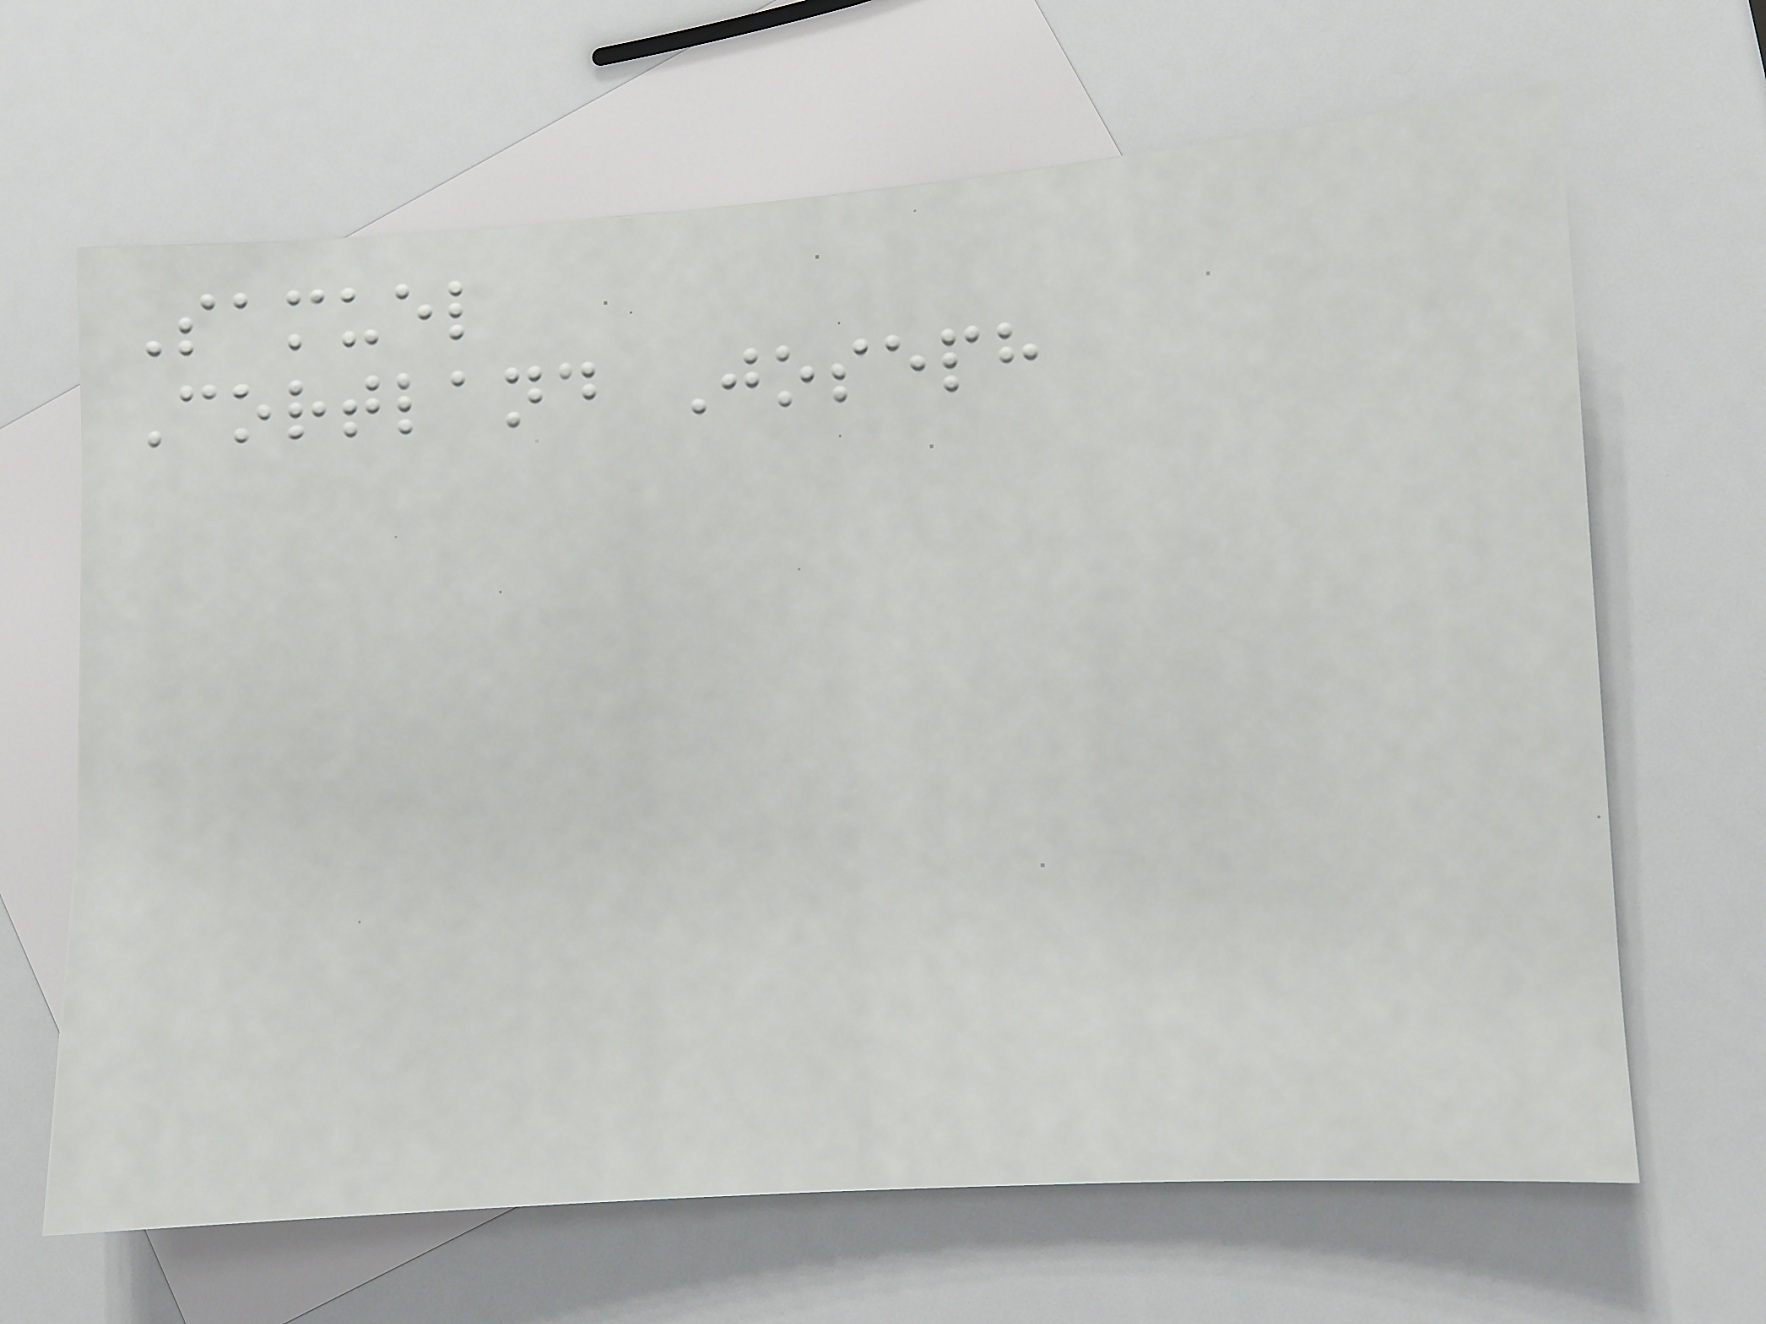Samuel
Cortland Joseph
